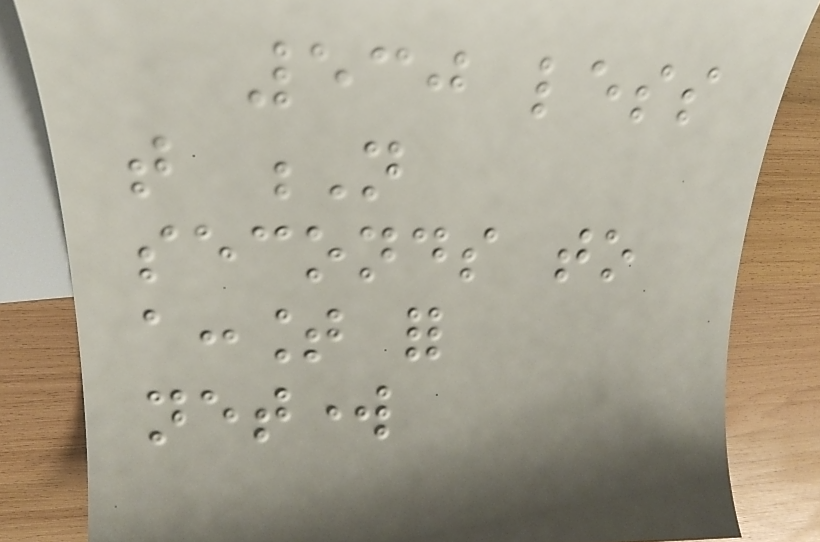530 less
that N
seconds to
account for
network
